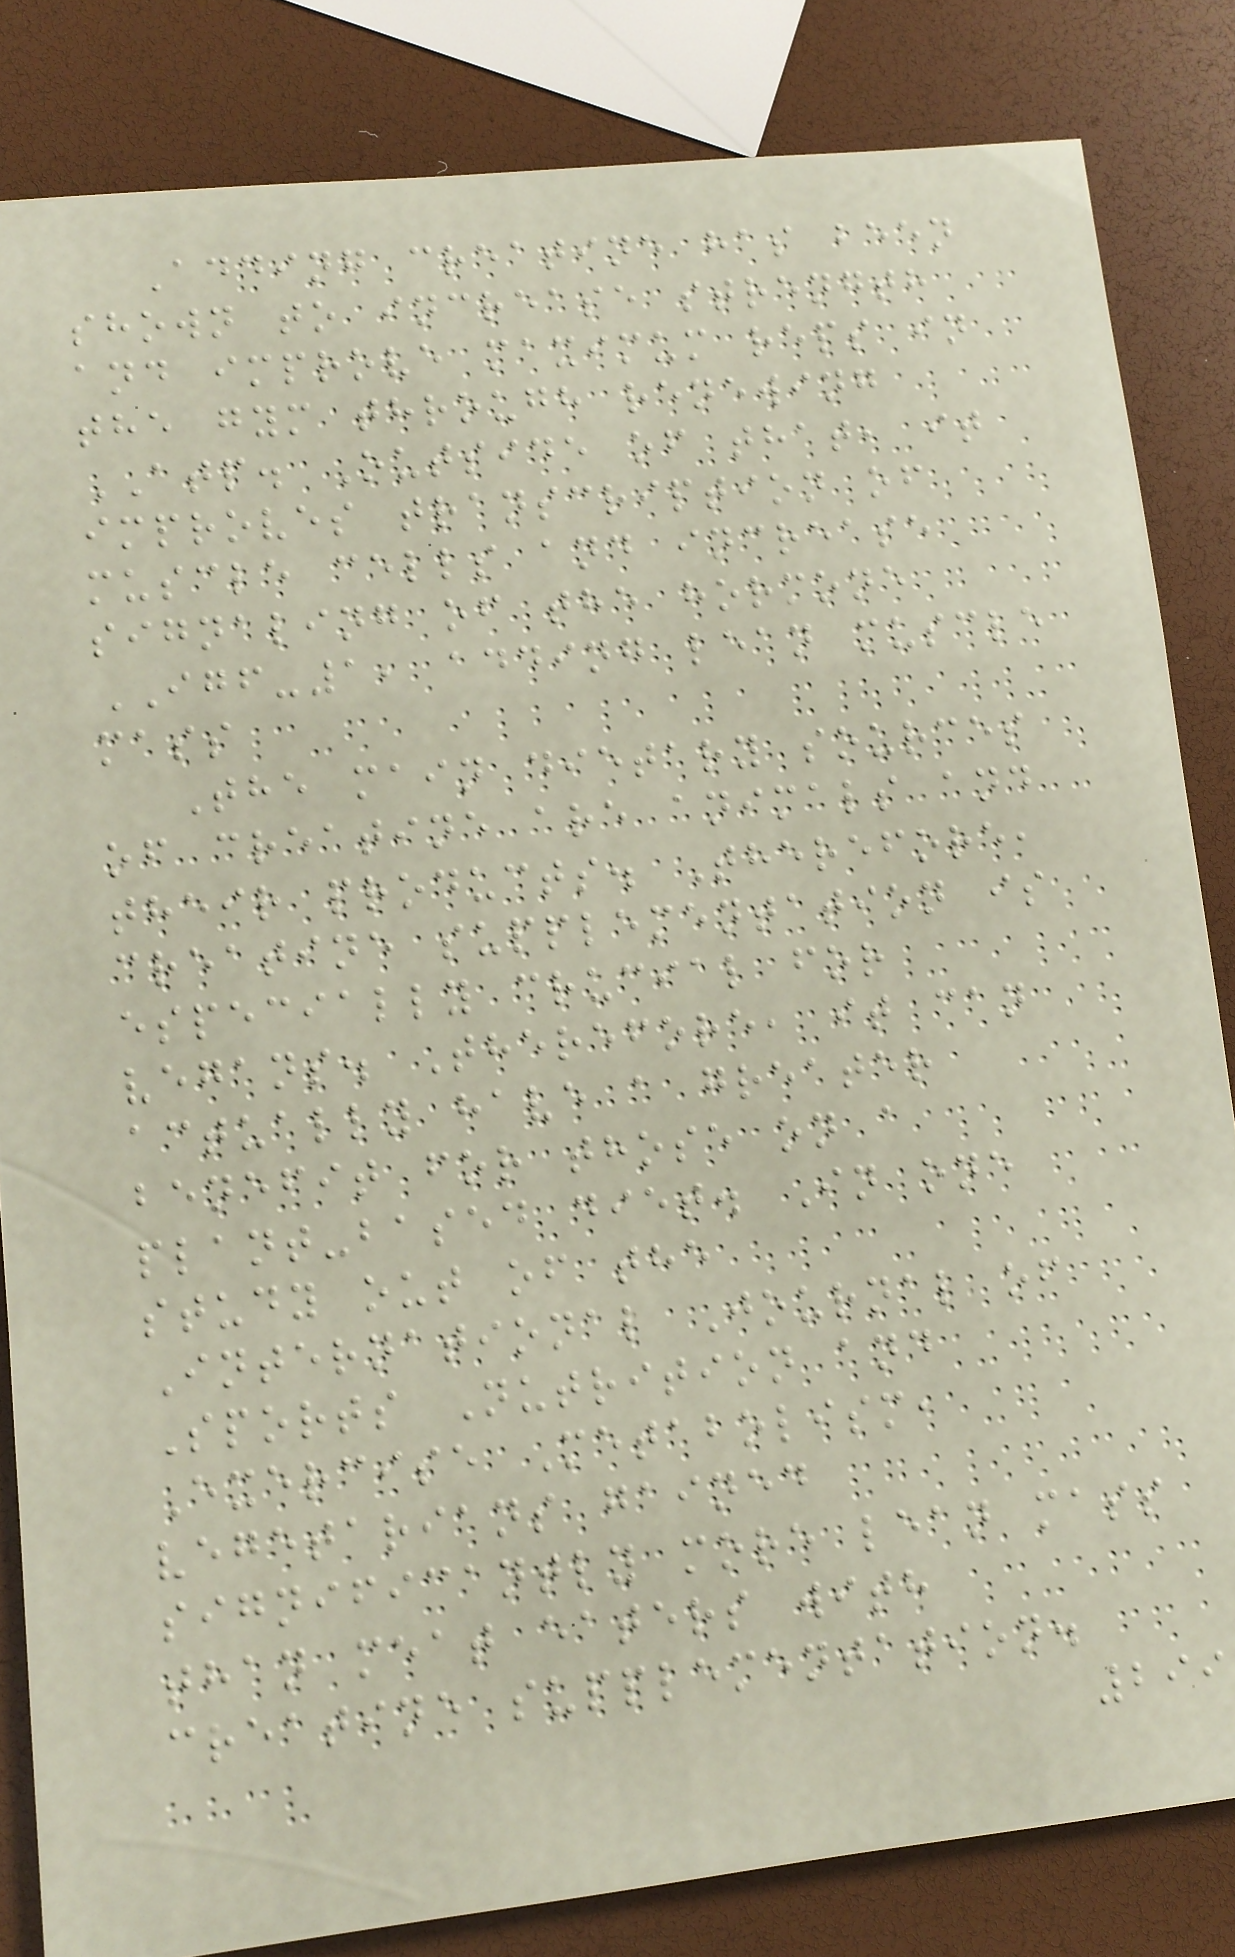Adding creatine has been
shown to increase strength
and improve maximum reps in
the gym through renewing
ATP. Outside of that, it
improves transcription of
muscle cells and increase
signaling of the hormone
IGF-1, adding lean muscle
mass
The main dietary sources
of creatine are animals and
their products. Therefore,
creatine supplementation is
especially crucial for
vegans. Therefore, it can
actually have a greater
benefit for those on a
plant-based diet. In one
study out of the
International Journal of
Sports Nutrition and
Exercise Metabolism,
vegetarians gained
significantly more lean mass
than meat eaters with
creatine supplementation.
299
